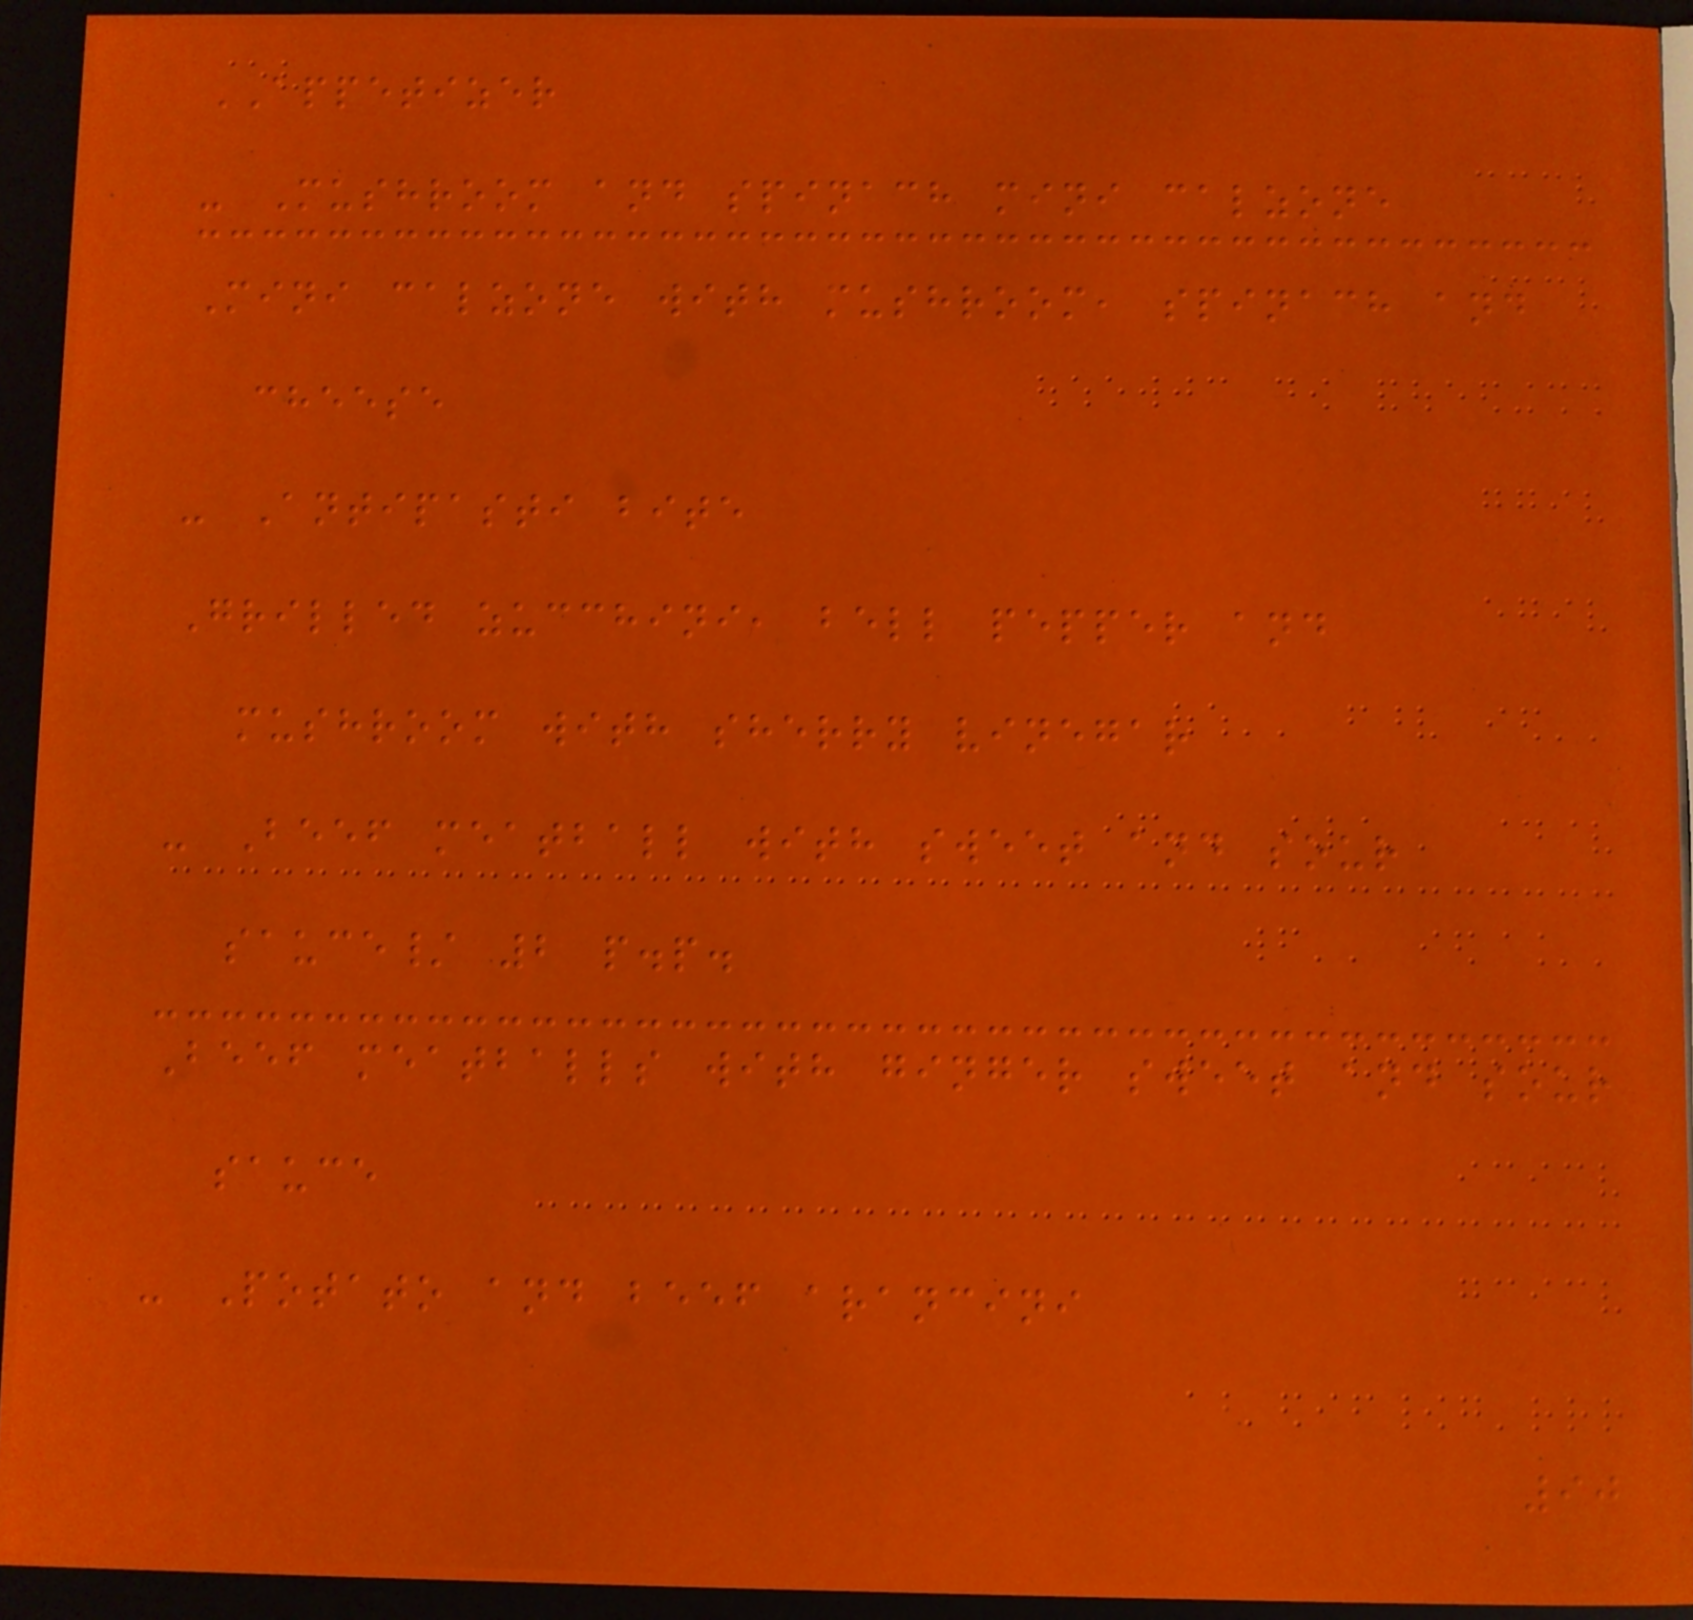APPETIZER
- Mushroom and spinach mini calzone
Mini calzone with mushroom, spinach and
cheese
- Antipasti bite
Grilled zucchini, bell pepper and
mushroom with sherry vinegar
- Beef meatball with sweet and sour
sauce/ 2 p.p.
Beef meatballs with ginger sweet and sour
sauce
- Potato and beef arancini
90
